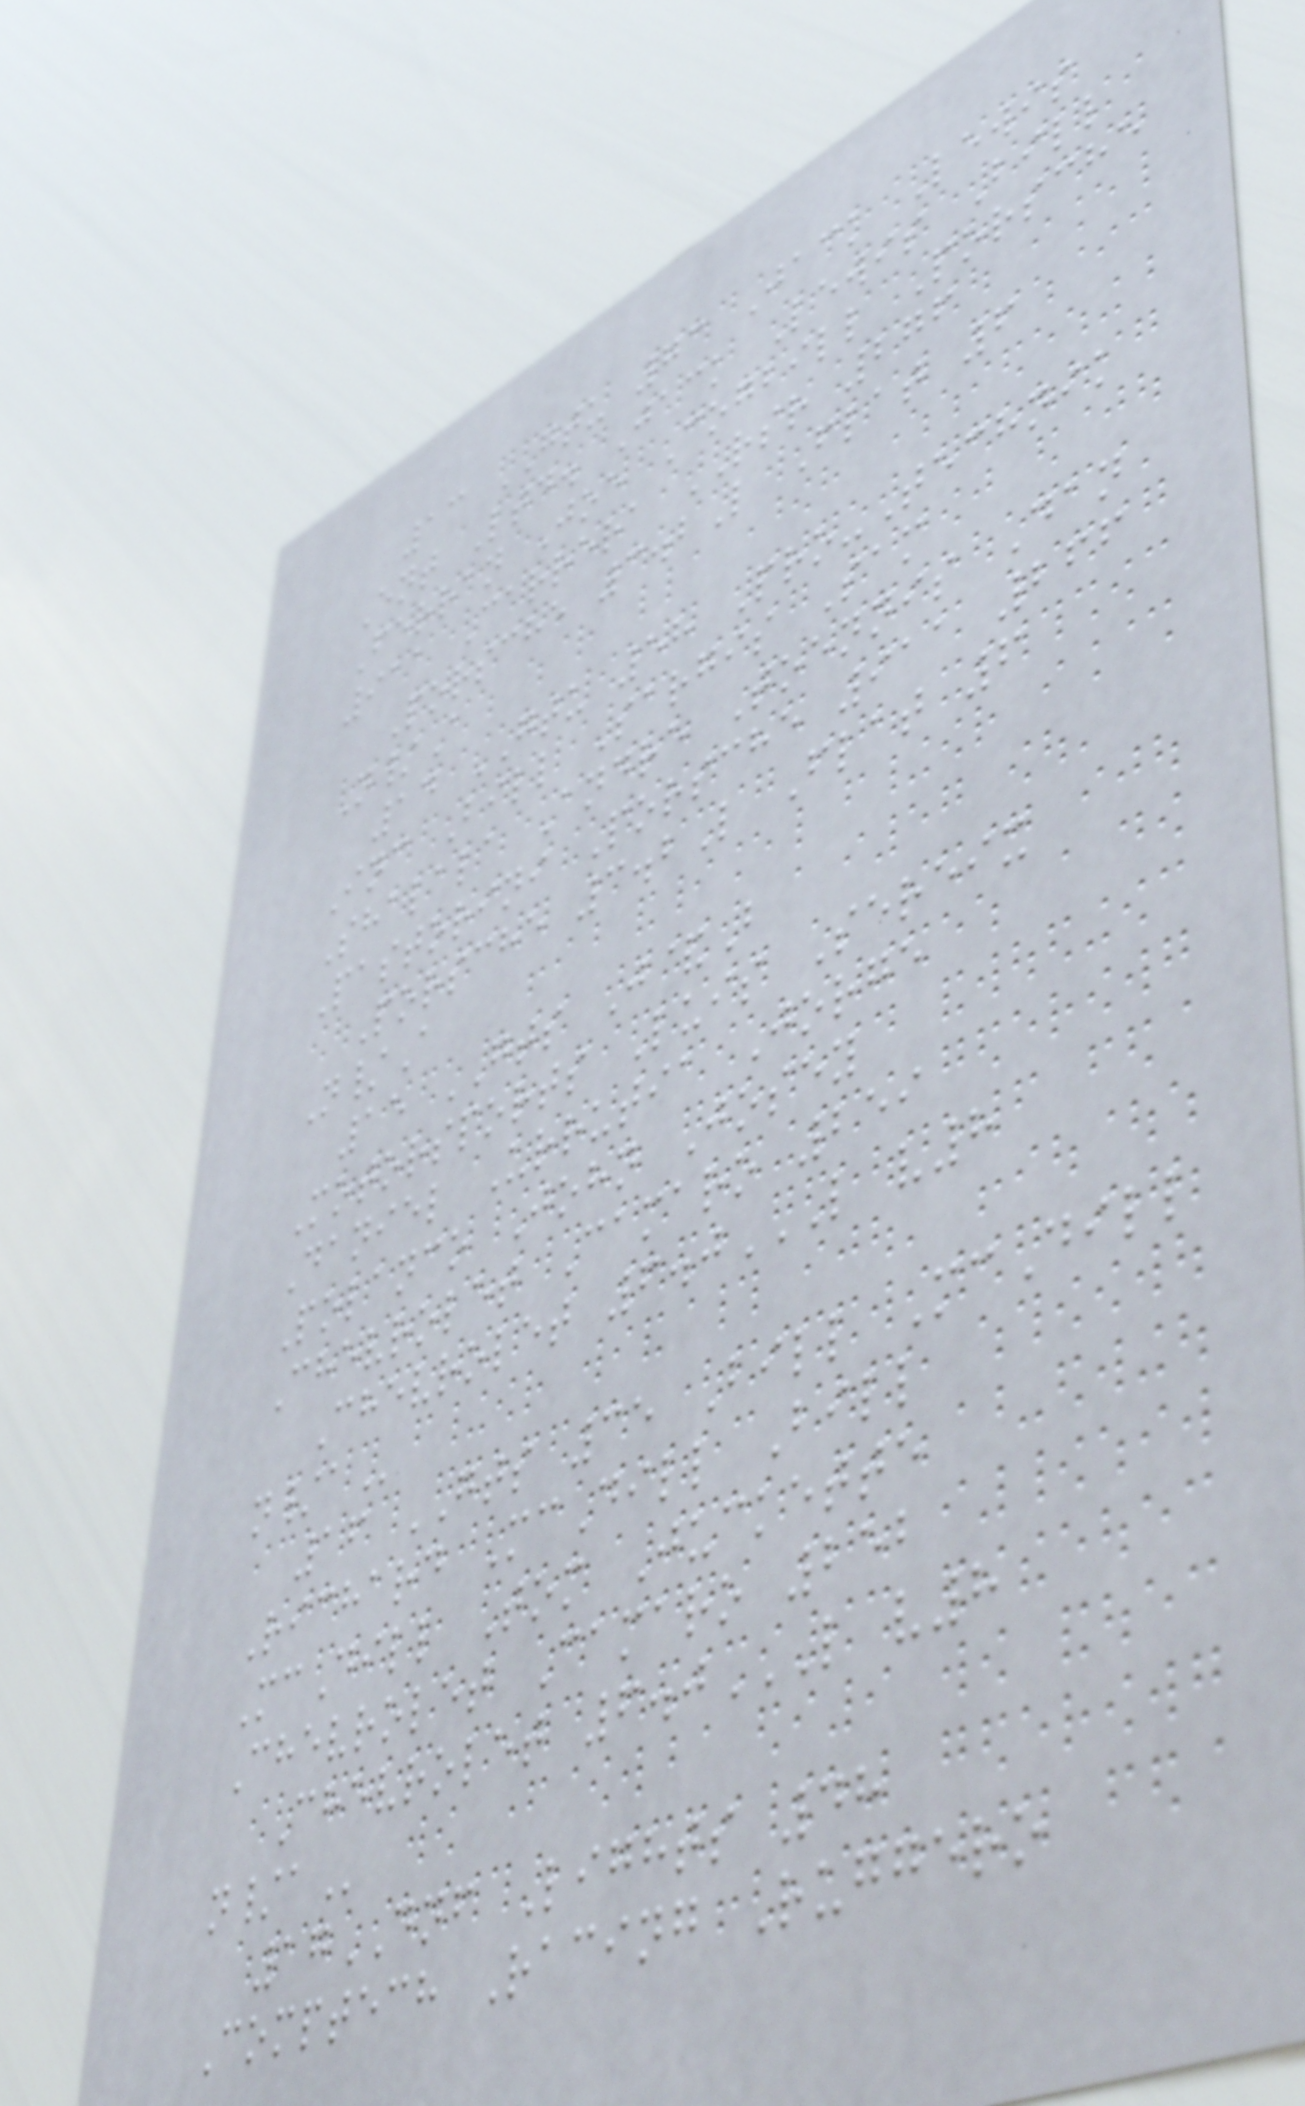13 GTU 73 Jack Lewis
Ent Ltd. Jack Lewis Bill
Ferran Joe Cogbill Porsche
911 Carrera RSR 276
Porsche 3.2L Flat 6
N/A
14 GTU 58 Pro-Technik
Inc Bill Sargis Sam
Shalala Andre Toennis Dan
Pastorini Porsche 911 266
Porsche 3.2L Flat 6
N/A
15 GTS J&B
Motorsports Luis Sereix
Daniel Urrutia Jorge
Polanco John Josey
Chevrolet Camaro 259
Chevrolet 6.0L V8
N/A
16 GTS 35 Bill McDill
Richard McDill Bill
McDill Tom Juckette
Chevrolet Camaro 252
Chevrolet 6.0L V8
N/A
17DNF Lights 48
Comptech Racing Ruggero
